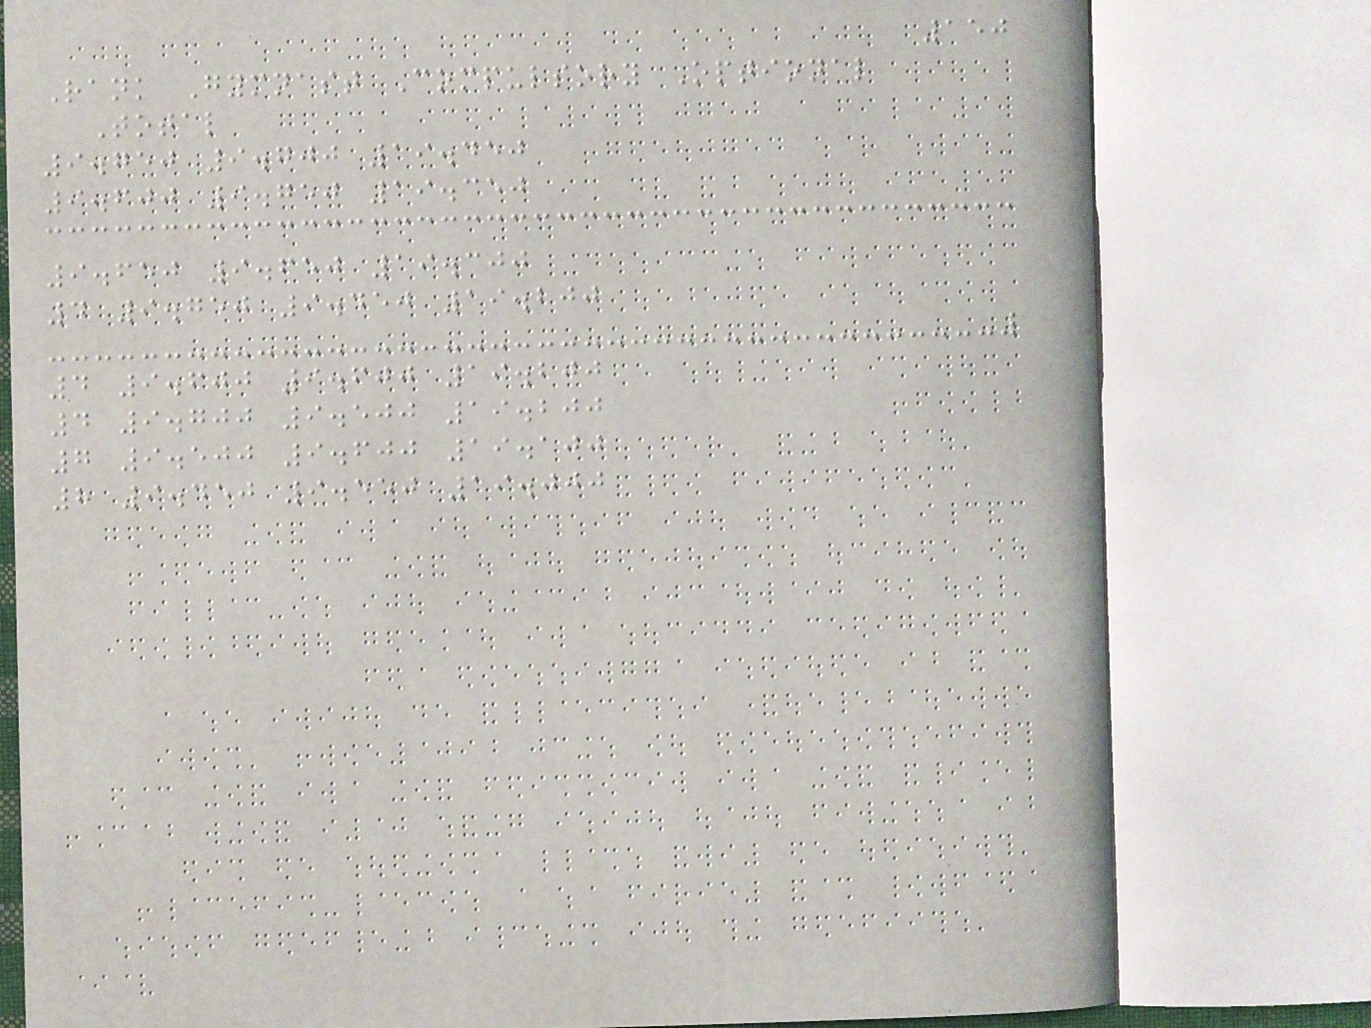150
Rank Gymnast Compulsory Optional
Total
9.750 9.700 19.450
9.600 9.750 19.350
9.650 9.650 19.300
4 9.750 9.450 19.200
4 9.600 9.600 19.200
4 9.700 9.500 19.200
7 9.500 9.600 19.100
8 9.450 9.550 19.000
